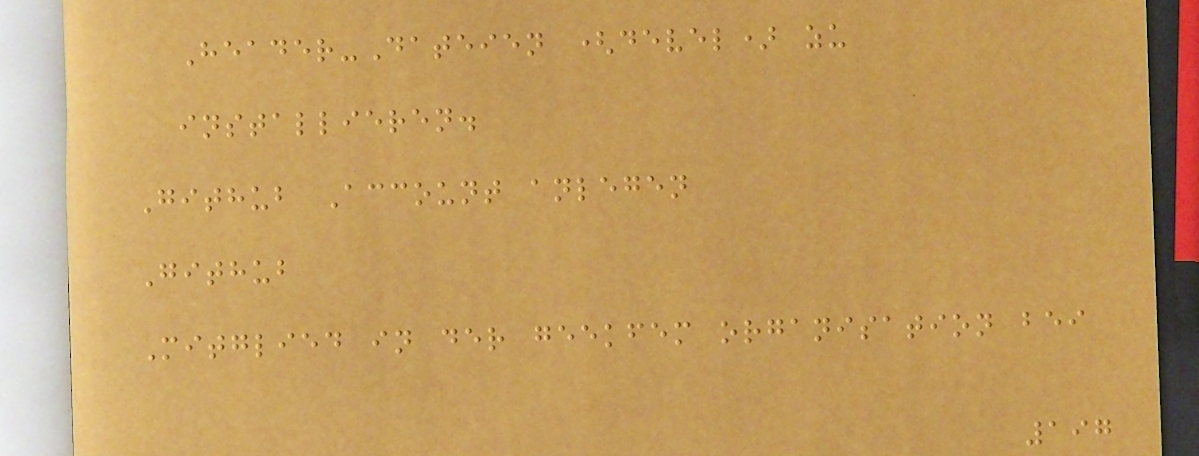Header-Dateien (devel) zu
installieren.
Github Account anlegen
Github
Mitglied in der geekfem organisation bei
197
